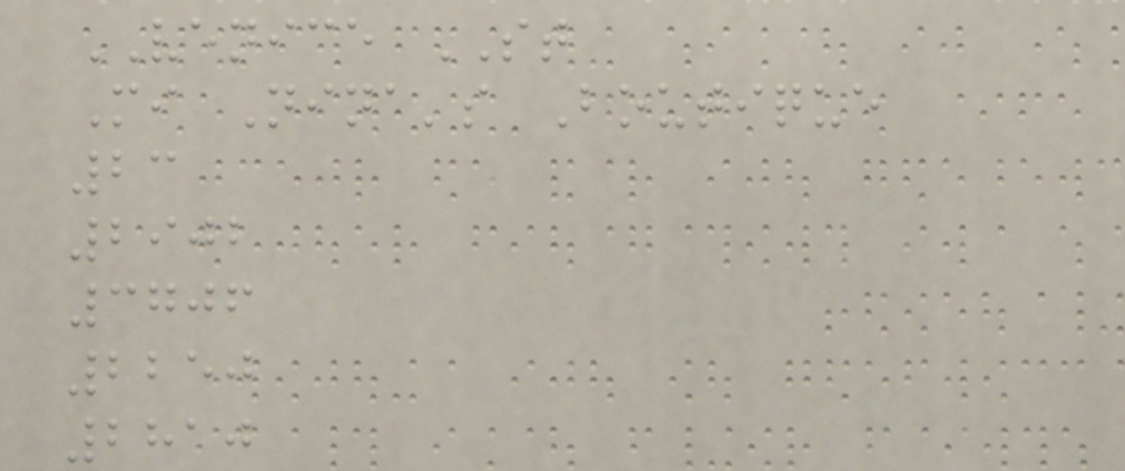VENICE ST
Mi Nina's Boutique
23
2902
3706
2250
2810
